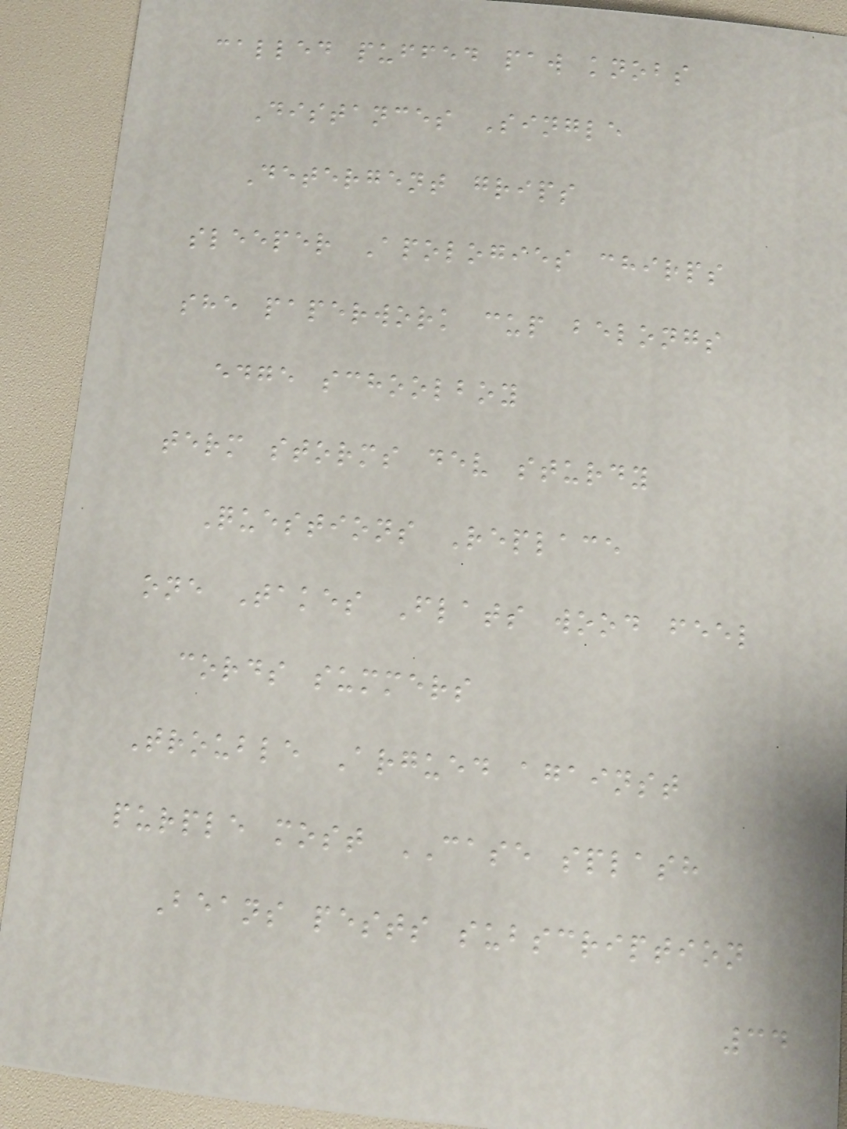called puffed paw knobs
Distances Single
Detergent grips
sleeper Apologies chirps
she paperwork cup belongs
edge schoolboy
term storms dev sturdy
Questions Replace
one Takes Flats wood feel
cords summers
Trouble Argued against
purple most CASE splash
Beans pests subscription
34
